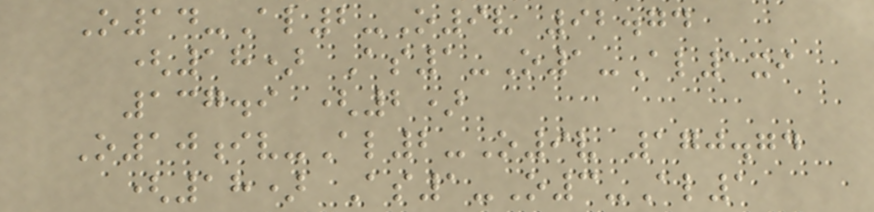O14-Al2-O9v 92.74
(18) As1-O1-Al1xi
137.9 (2)
O10iv-Al2-O9v 170.74
(18) As1-O3-Al1
